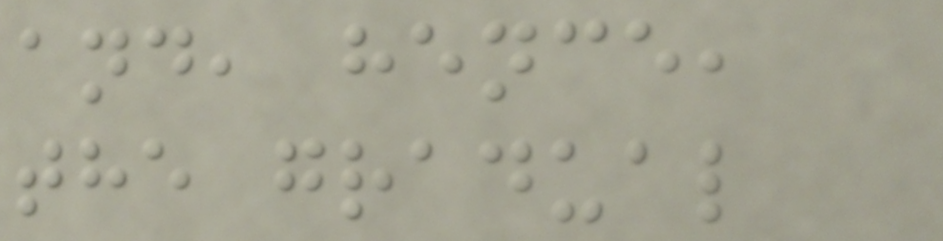and, hence,
the gradual
